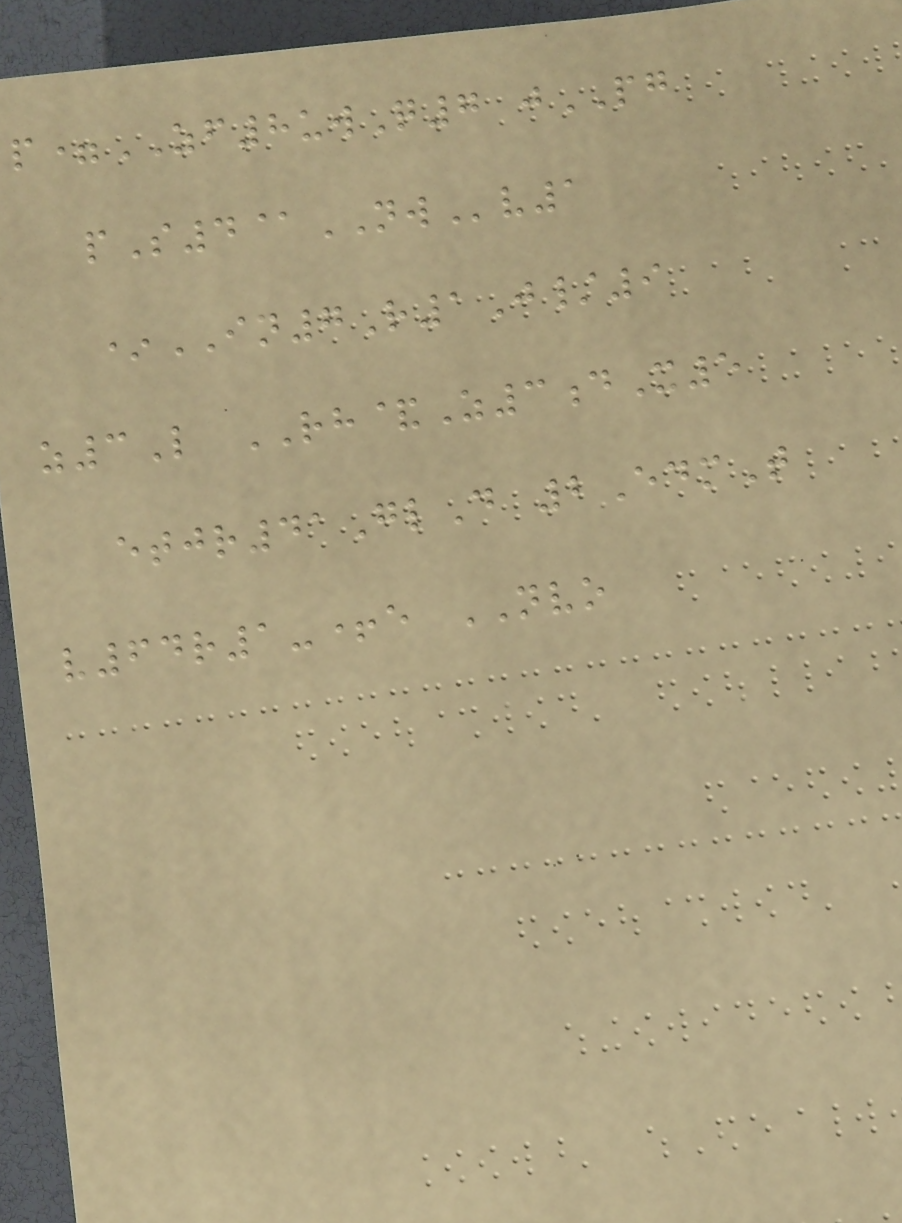p=ZF8uwQ7 jPG
pS4@NWv1
*IN7R1J/9
z3L RH&Z3dX5
etjr41GlD 2EdmT
v64r1-+e NVO
